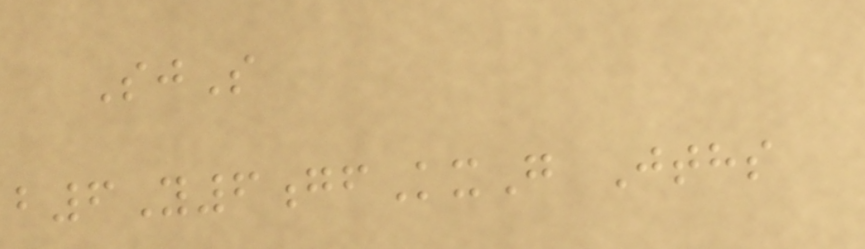SjS
b6Y6gfKxG Jths
